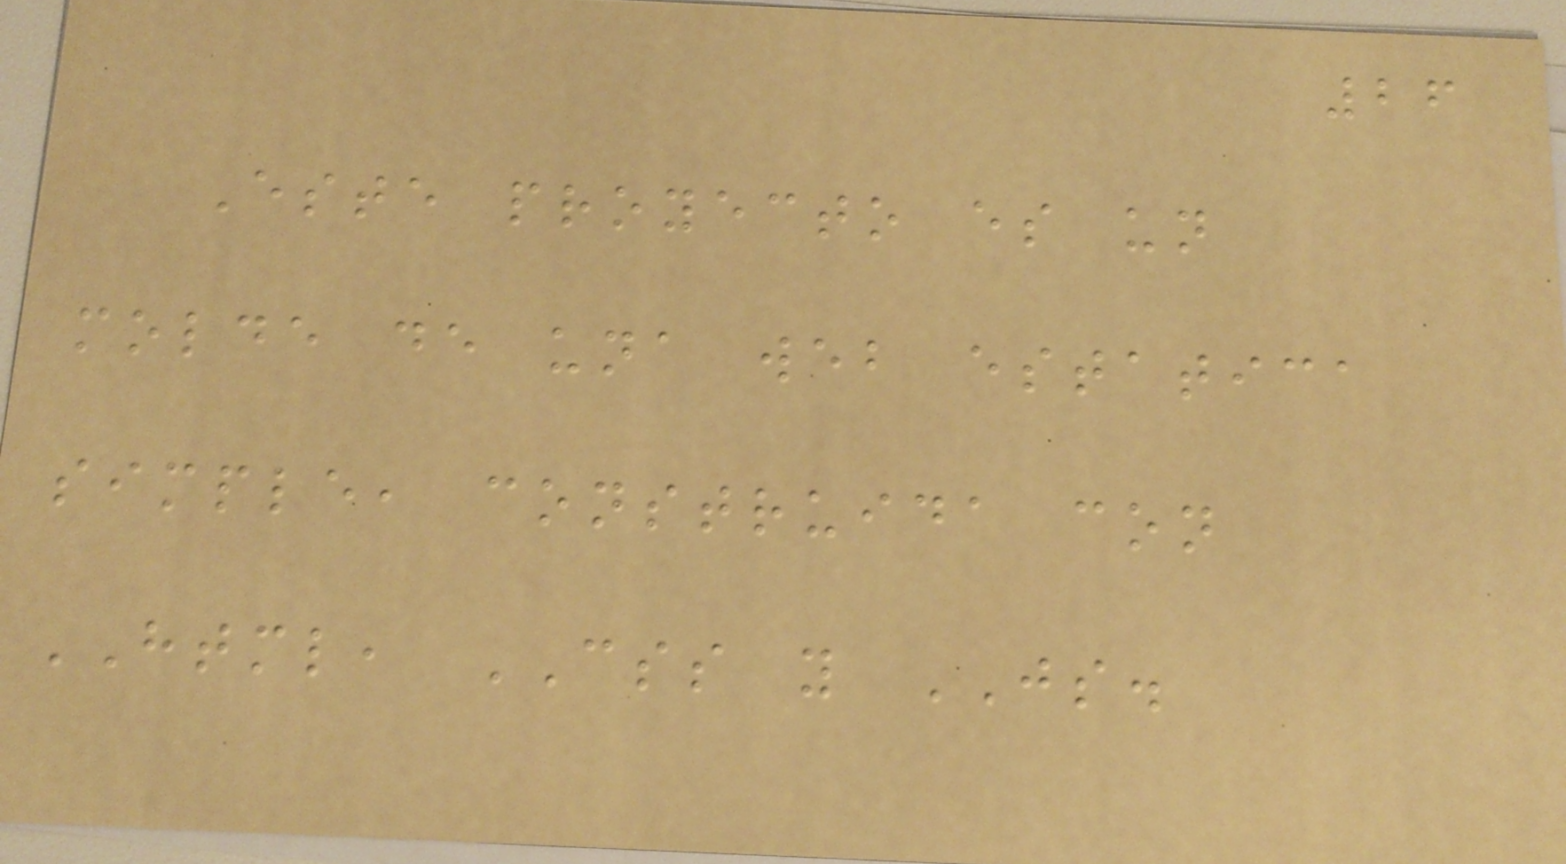26
Este proyecto es un
molde de una web estatica
simple, construida con
HTML, CSS y JS.
